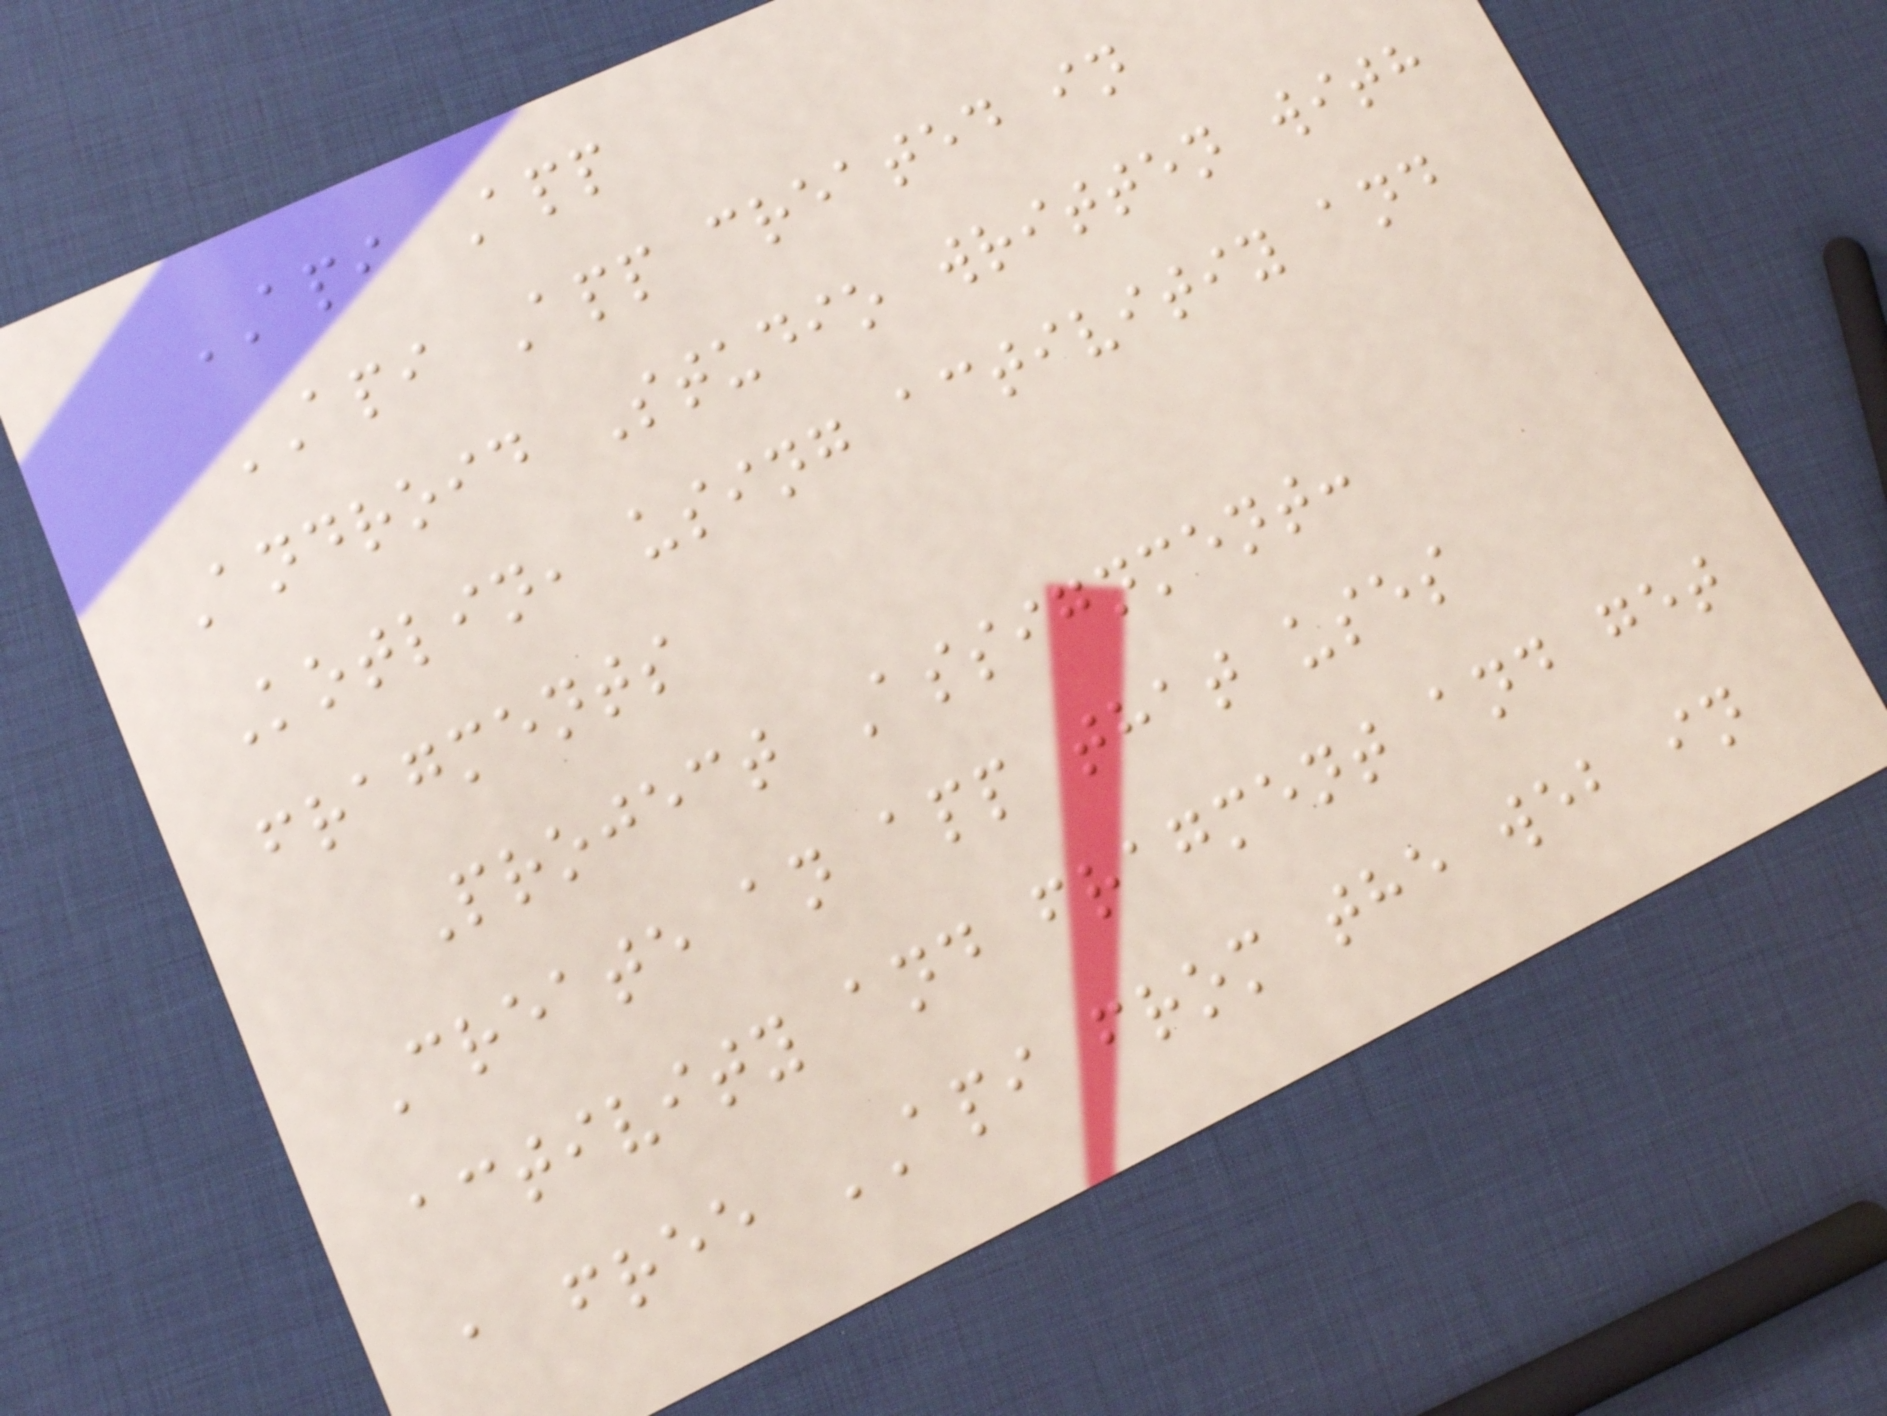API App
API App created in
Android Studio written with
Kotlin, using activitiy and
fragments
Project Assignment:
Create an app that uses
activity and fragment and get
a free API from the web in
